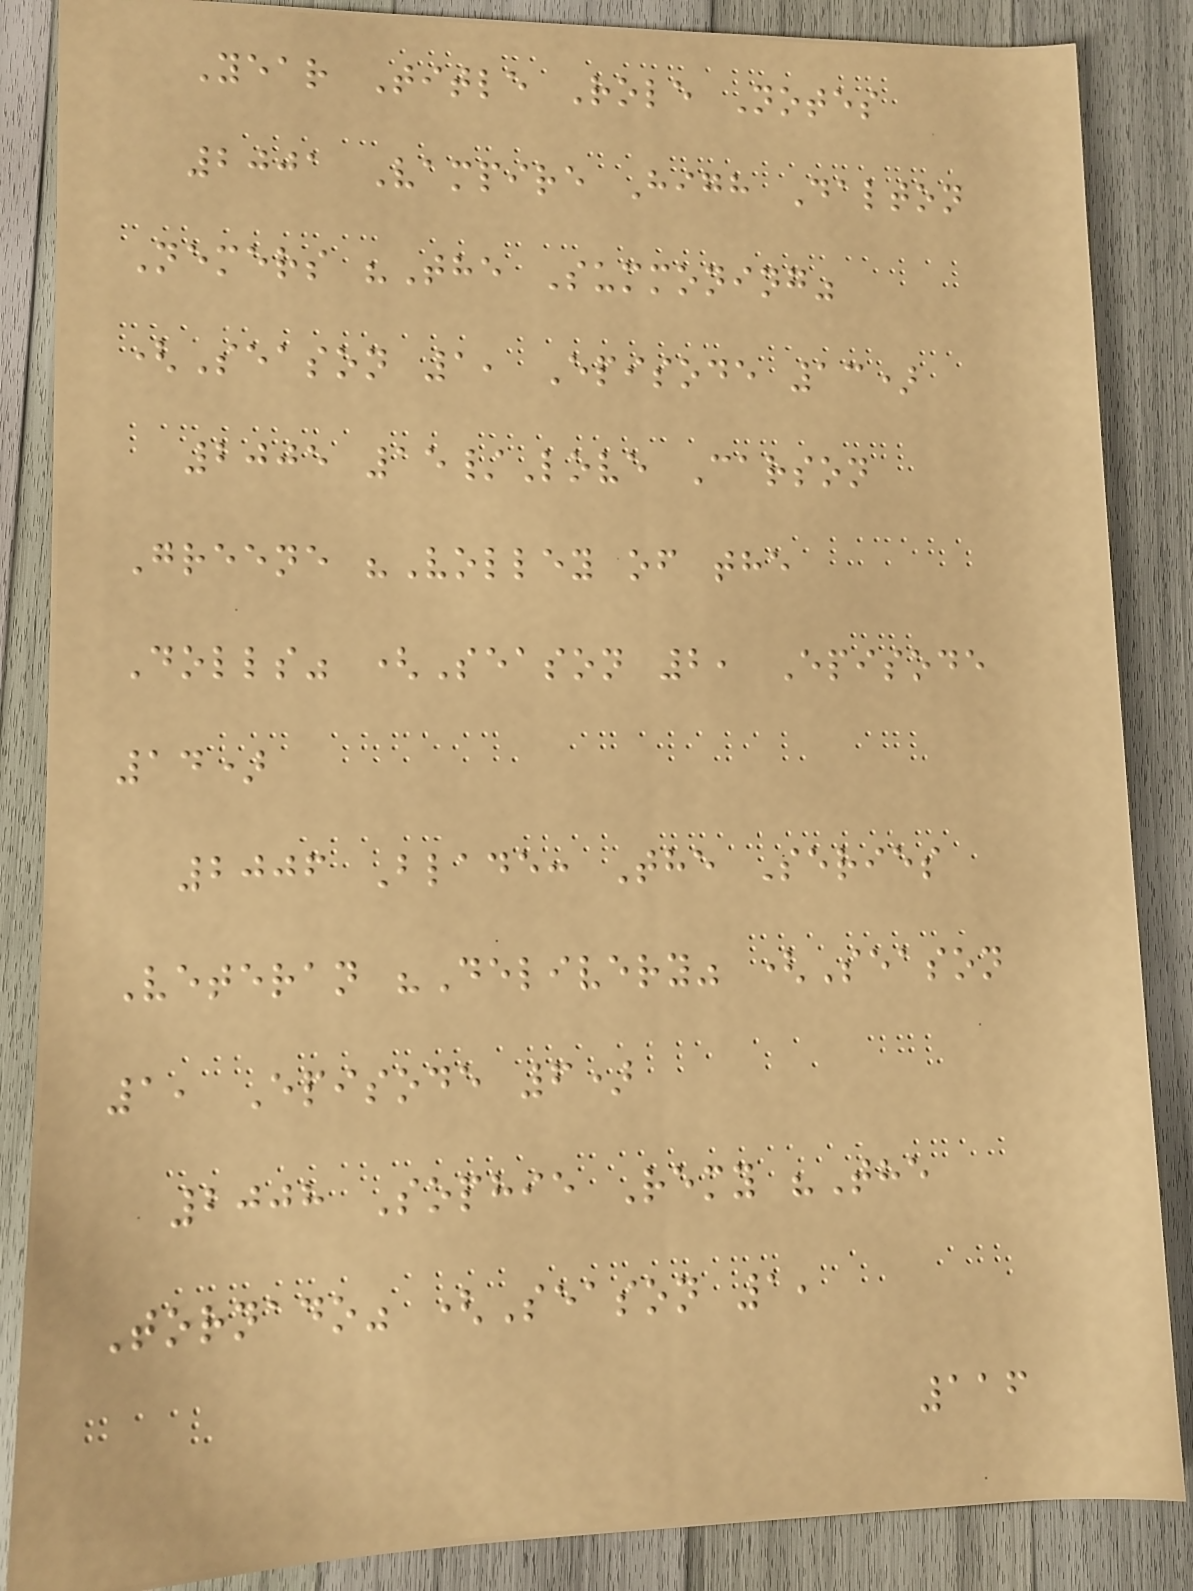Year Title Role Notes
2001 Vampire High Dalton
Nemers "The Summoning"
(Season 1, Episode 13)
2005 15/Love Carson
Greene "Volley of the
Dolls" (Season 2, Episode
14)
2006 Blade: The Series
Veteran "Delivery" (Season
1, Episode 6)
2008 Sophie Remy "The
Tornado" (Season 1,
116
